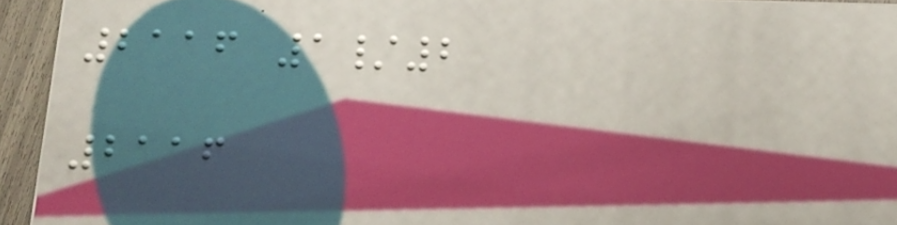2116 1/2
2116
